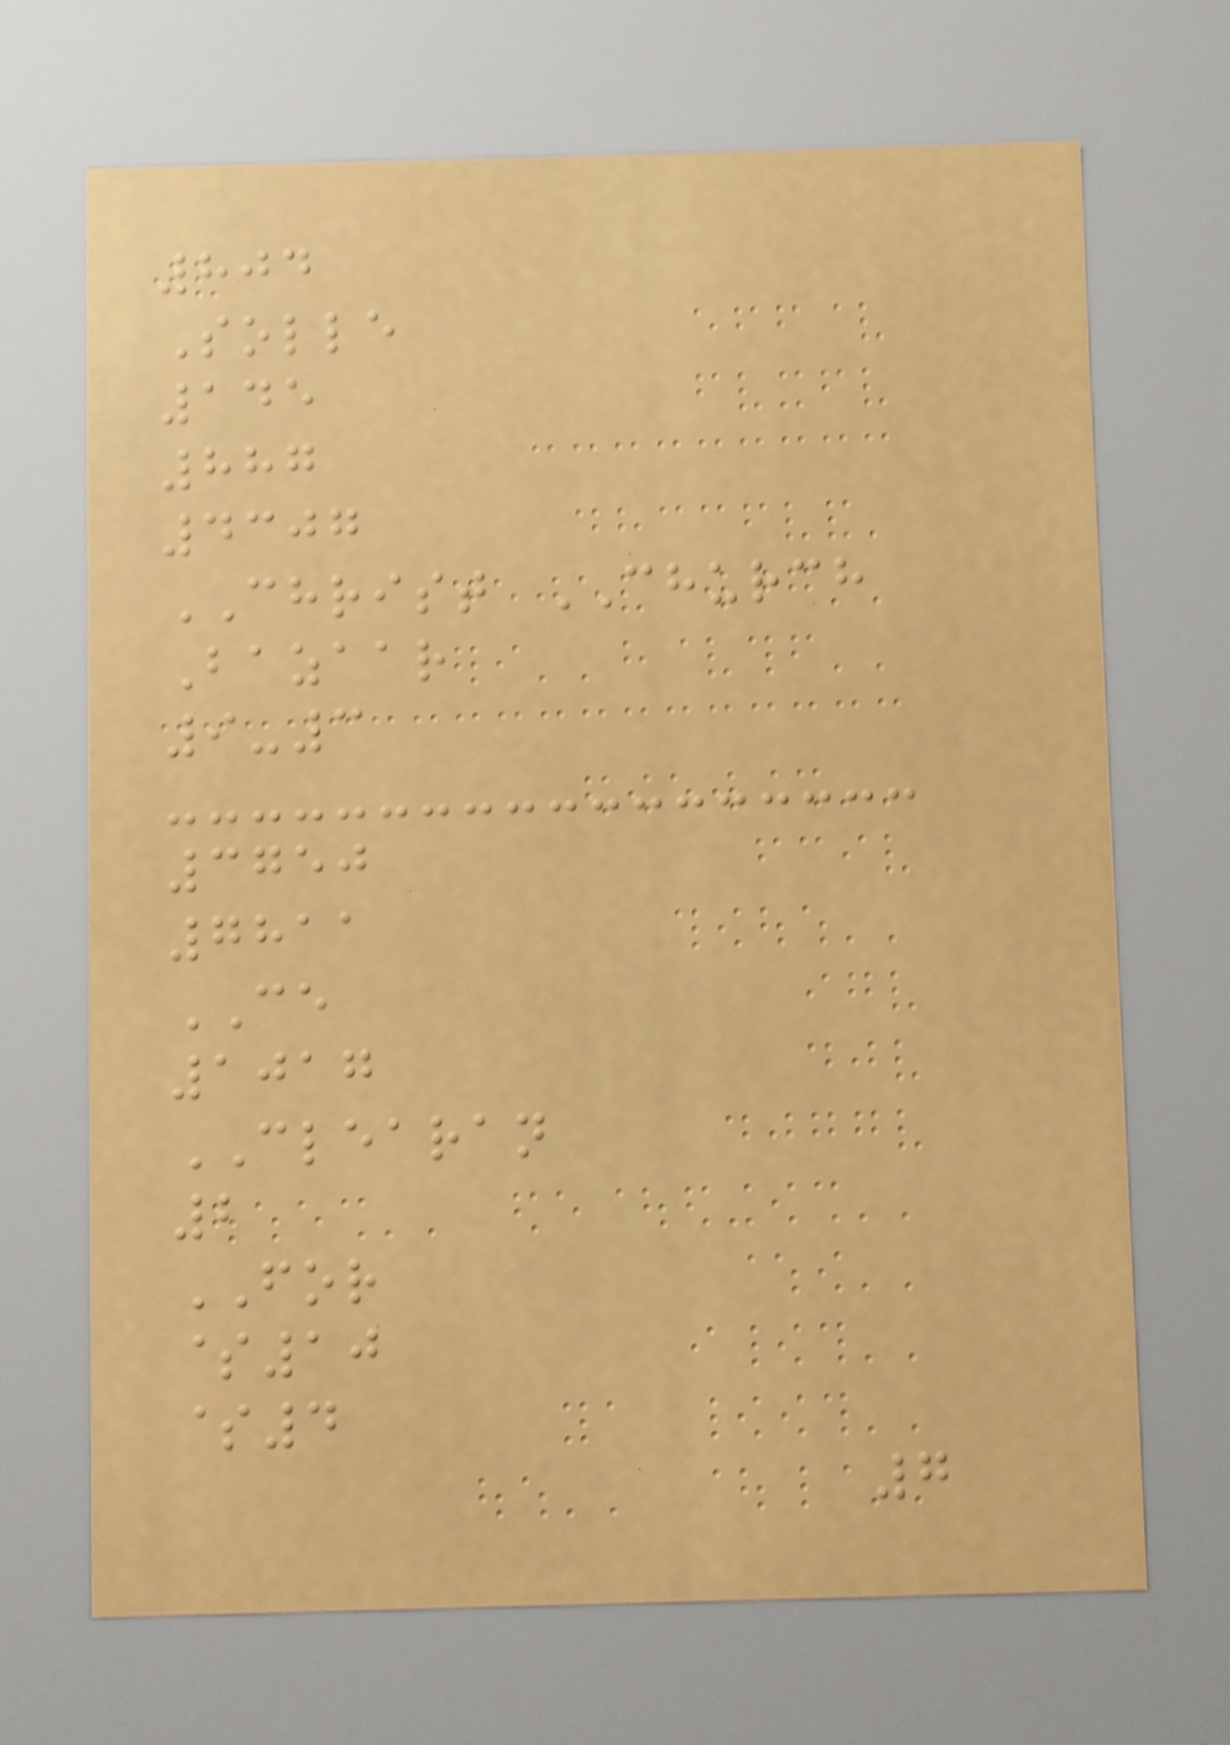804
Solle
145
887
4307
CHRIST CHURCH
Bazaar
9-3
3750
7811
CE
1017
CLEARAN
2
FOR
$10
$4
7
